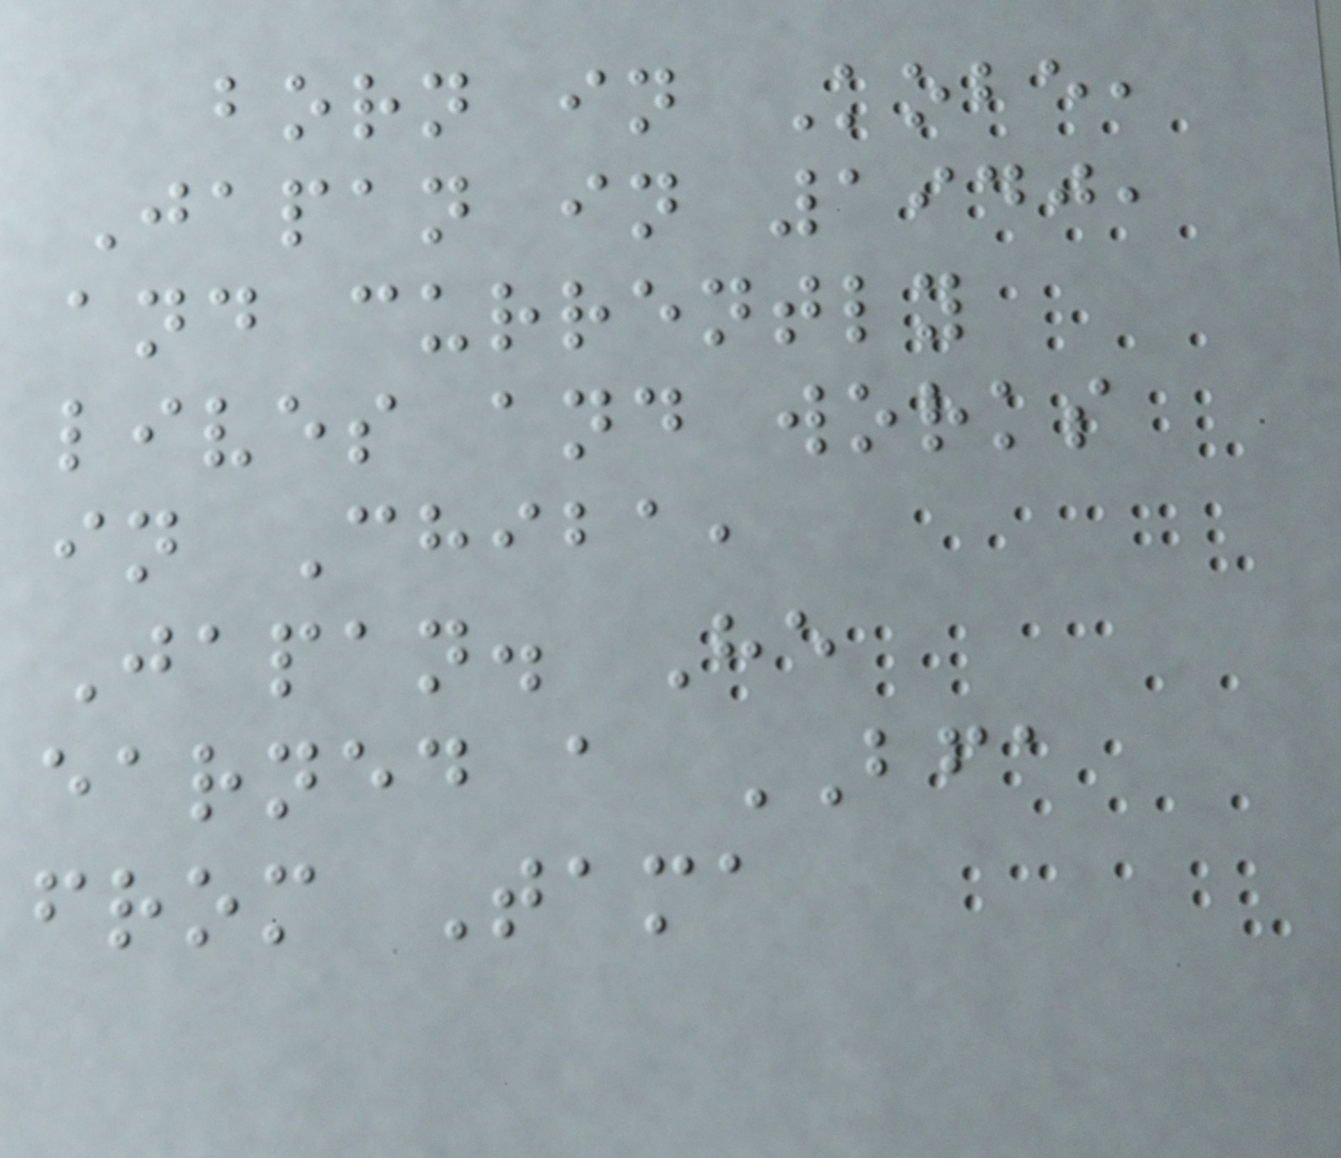born in Kobe,
Japan in 1940,
and currently
lives and works
in Chiba,
Japan. He
earned a BFA
from Tama
